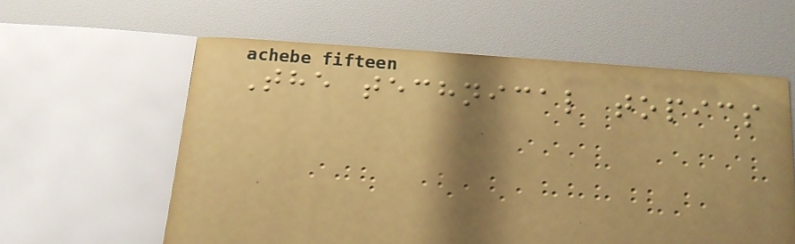The technical topics
